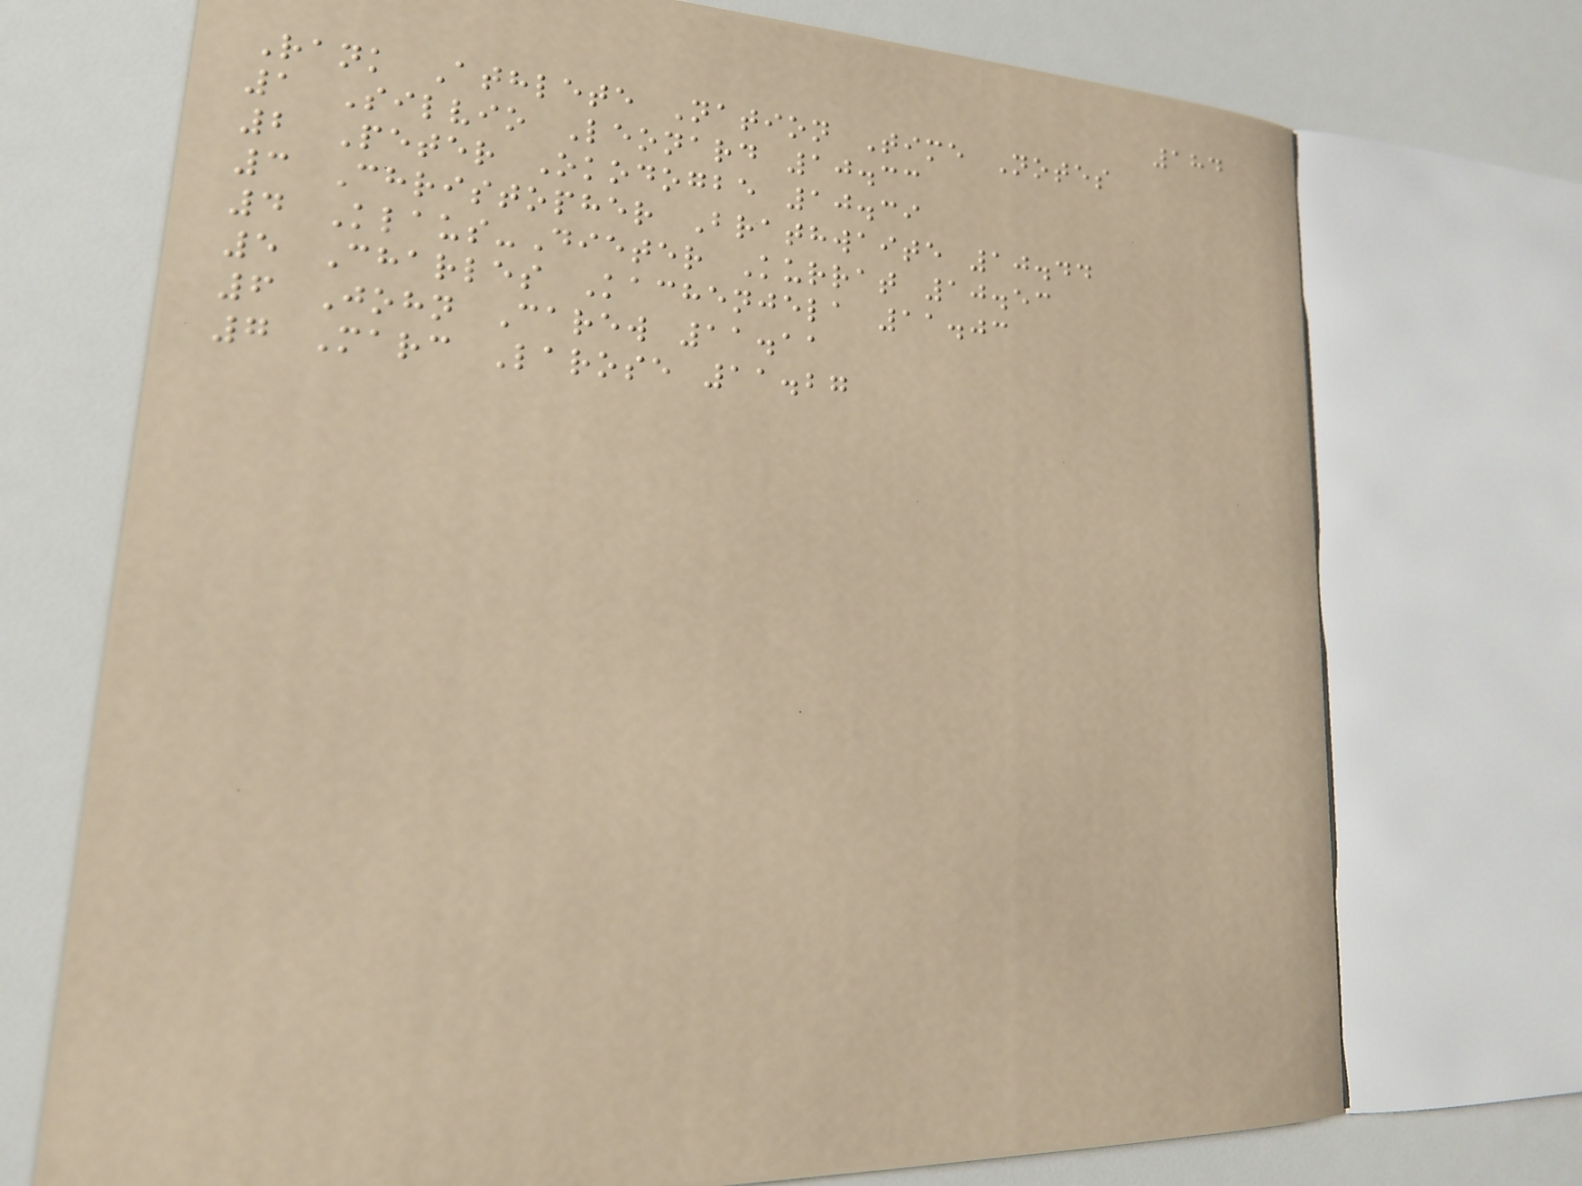184
Rank Athlete Nation Time Notes
1 Silvio Leonard 10.33
2 Peter Okodogbe 10.39
3 Christopher Brathwaite 10.44
4 Klaus-Dieter Kurrat 10.53
5 Charles Kachenjela 11.03
6 John Carew 11.11
7 Marc Larose 11.27
